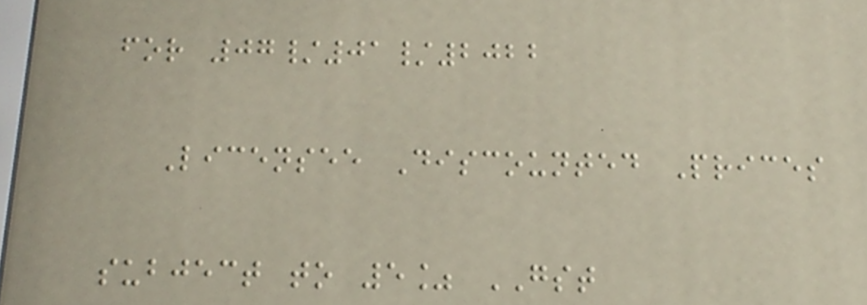for 07/01/2022
Licensee Discounted Prices
subject to 5% GST
